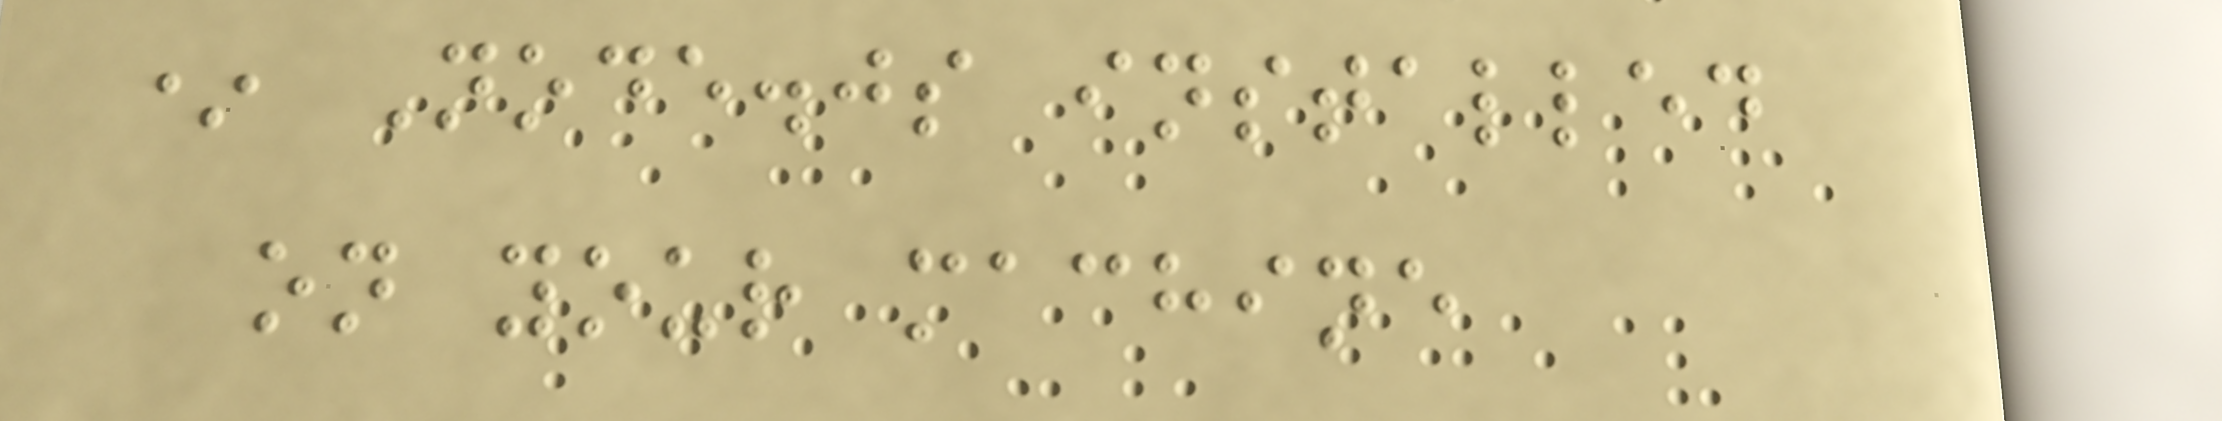* Node.js installed
on your machine
